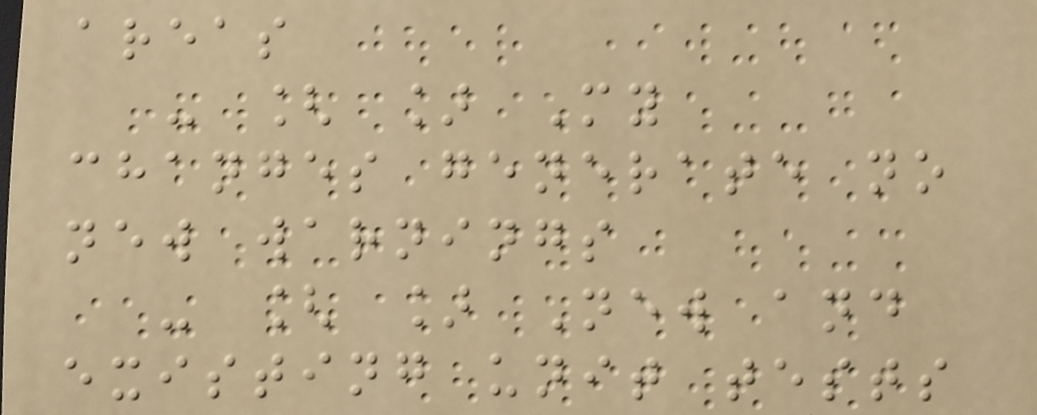areas
- [ ] My
changes generate no
new warnings
- [ ] New and
existing unit tests
